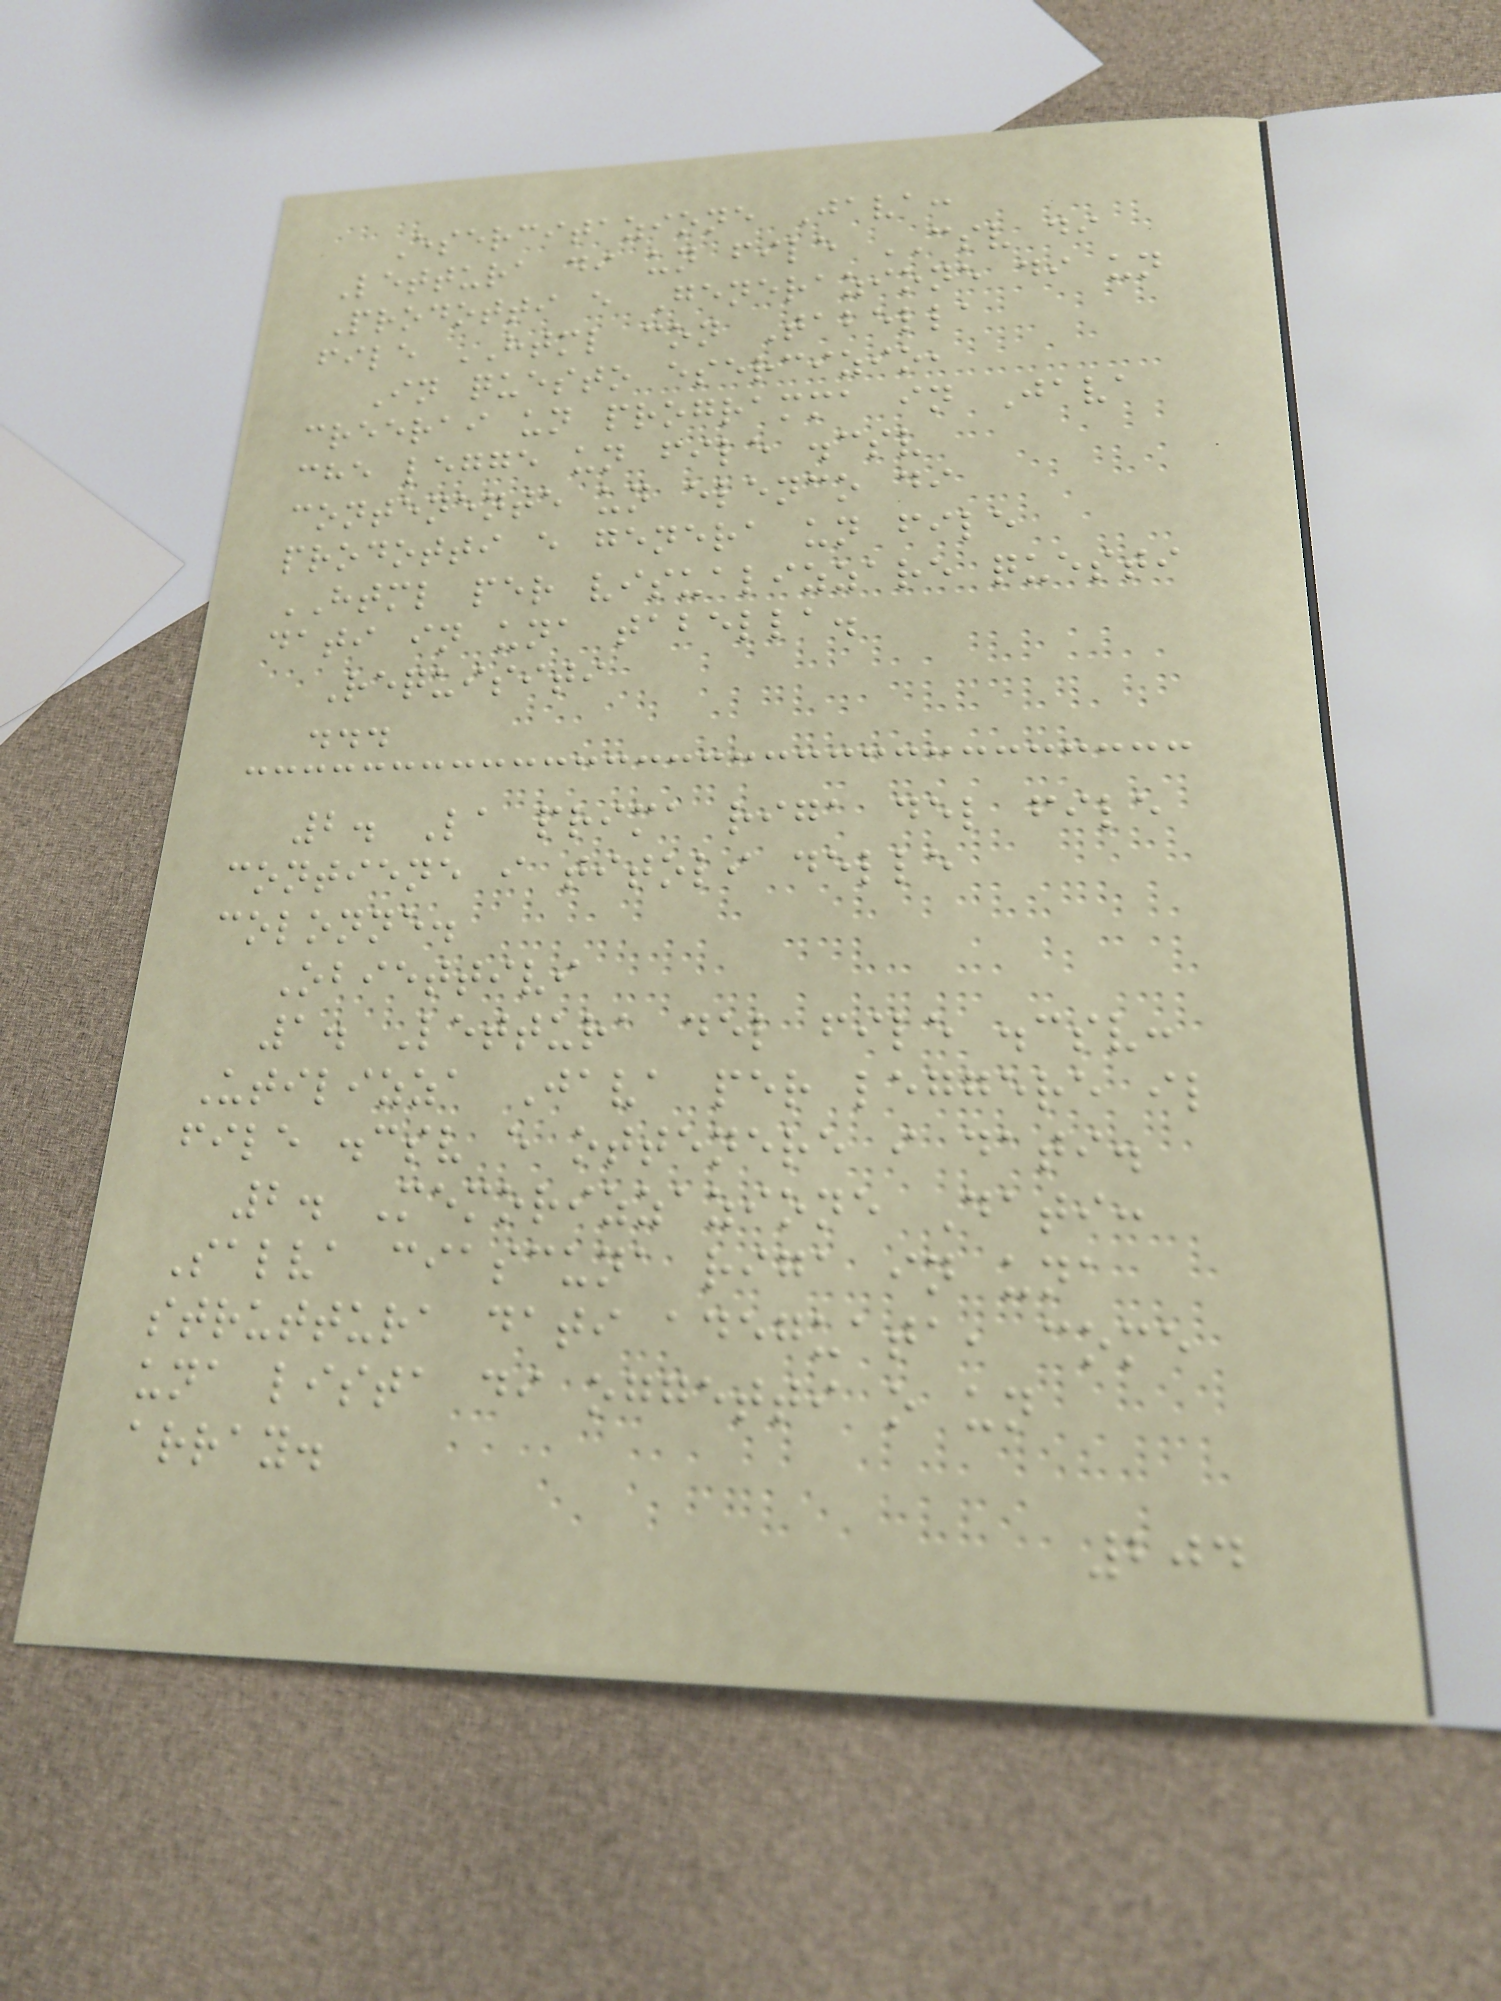Esercitazione Java:
Lettura di un file CSV di
Prodotti e Generazione di un
file HTML con Tabella
In questo esercizio,
creerai un programma in Java
che legge un file .csv
contenente un elenco di
prodotti e genera un file
HTML per visualizzare questi
dati in una tabella.
Requisiti
...
2. La prima riga del file
contiene i titoli delle
colonne.
Obiettivi
1. Lettura del file .csv:
Utilizza Java per leggere il
file .csv e ottenere i dati.
2. Memorizzazione Dati:
Salva ciascuna riga in una
struttura dati adeguata, come
una lista di oggetti o un
array.
204
